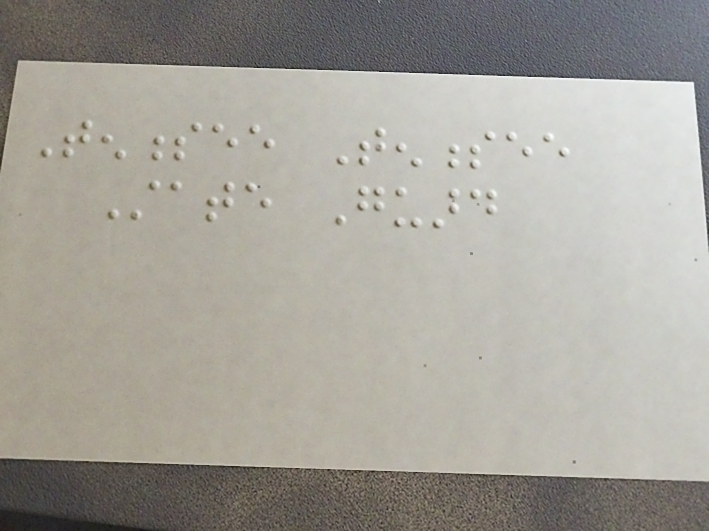Tennessee Tennessee
State Guard
